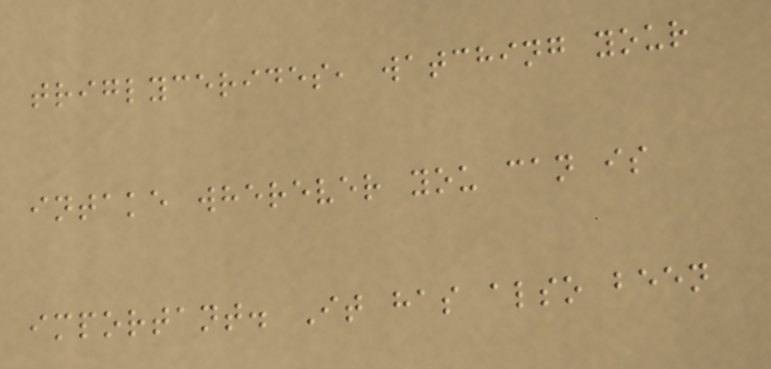triglycerides, watching your
intake wherever you can is
important. It has also been
